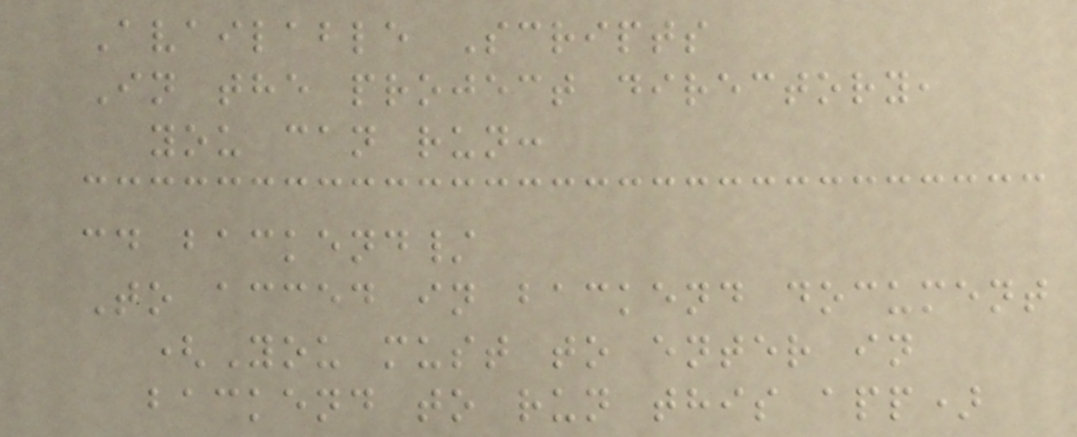Available Scripts
In the project directory,
you can run:
cd backend/
To acced in backend document
(You must to enter in
backend to run this app)
